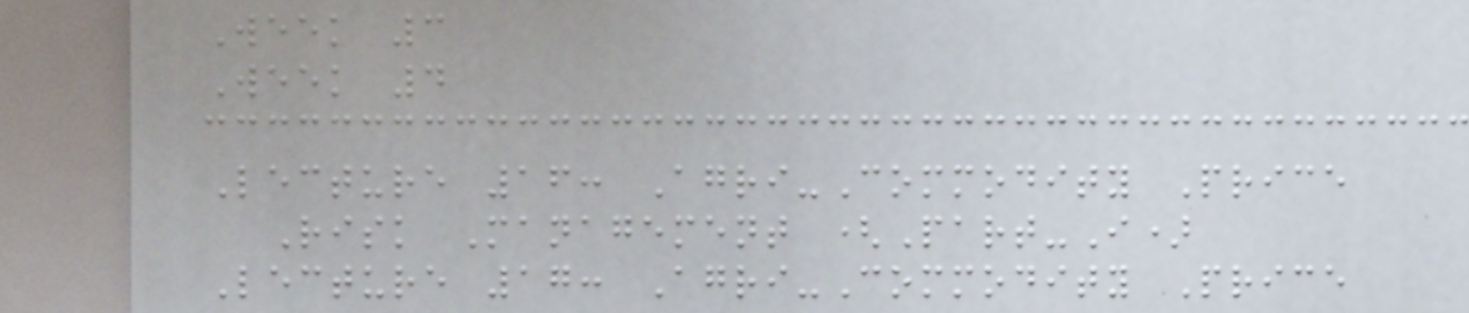Week 3
Week 4
Lecture 16: Agri-Commodity Price
Risk Management (Part-I)
Lecture 17: Agri-Commodity Price
